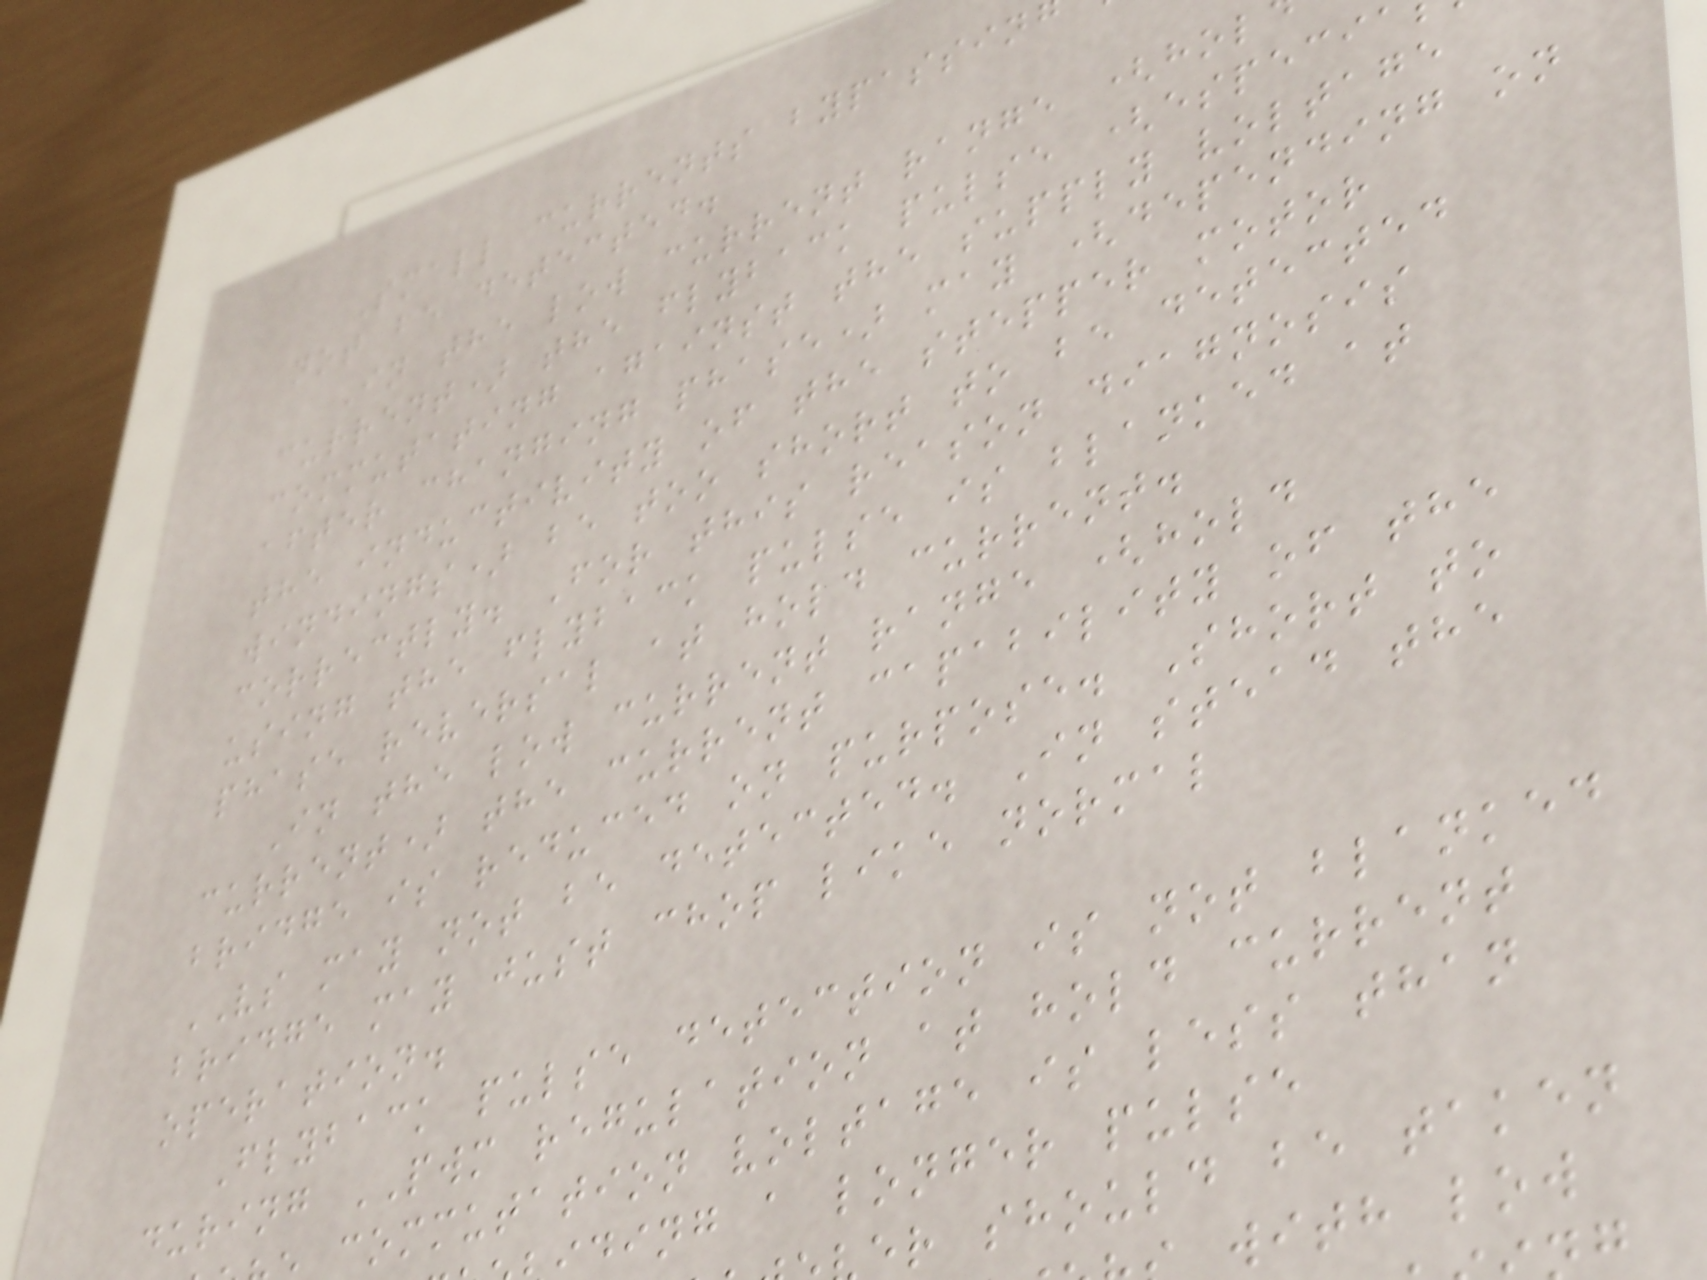Small currents bypassin
not be detected.
In the low current range (hol
current) the flyback pulse (especi
commutating against the supply voltage
after changing phase) may (depending on
the inductivity of the stepper motor
windings) be too short to be detected
correctly. For this reason diagnosis
using the flyback pulse is blanked at
phase reversal at hold current.
In the low current range (hold
current) the current capability of the
bridge is reduced on purpose. Short to
VS may not be detected. In stead the
bridge may just chop like normal
operation.
Flyback pulse detection is not blanked
during PWM regulation at hold current
commutation voltage is less than
ding a longer pulse
er should be taken
